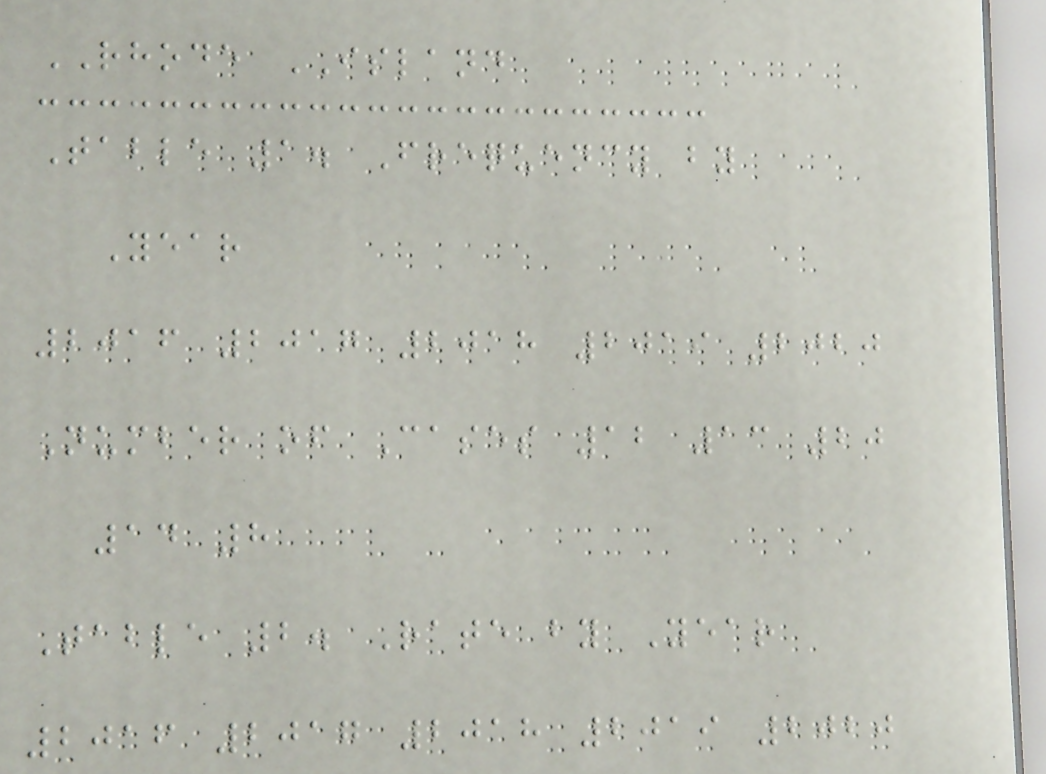RHODE ISLAND
Table 1. Frequency by
Year
2016 2017 2018 2019 2020
Number of Cases 12 13 20
14 8
Table 2. Rate by Year
2016 2017 2018 2019 2020
